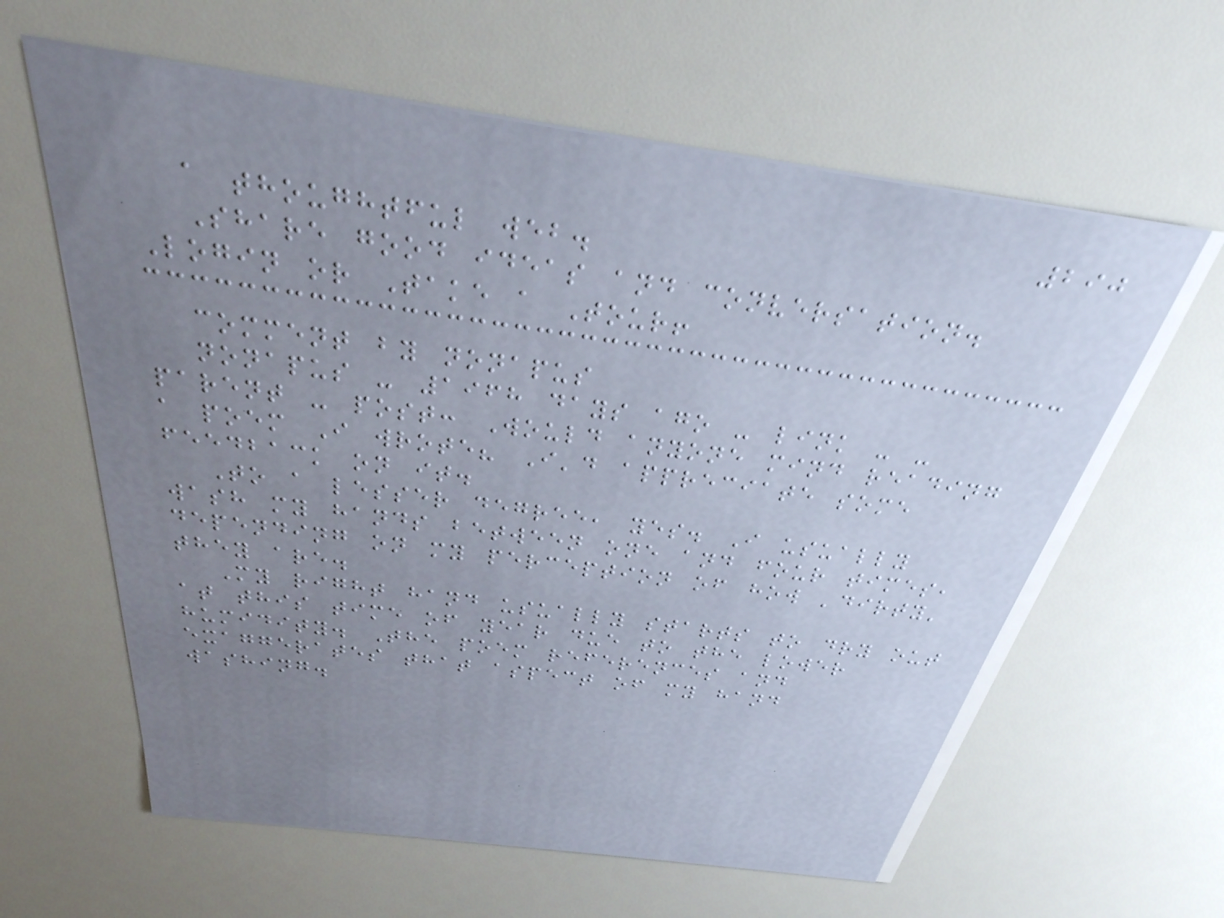290
a thoughtful web.
Share good ideas and conversation.
Login or Take a Tour!
comment by nonapus
nonapus - 1968 days ago - link - -
parent - post: Would anyone mind reading
a poem I wrote? I'd appreciate some
feedback on it.
To a lesser degree, yes. I usually
wash my hands between one and four times,
depending on my perception of how 'dirty'
they are.
My right hand usually starts to dry out
at this time of year due to the lower
humidity. The poem references and
exaggerates that aspect of my hand
washing.
